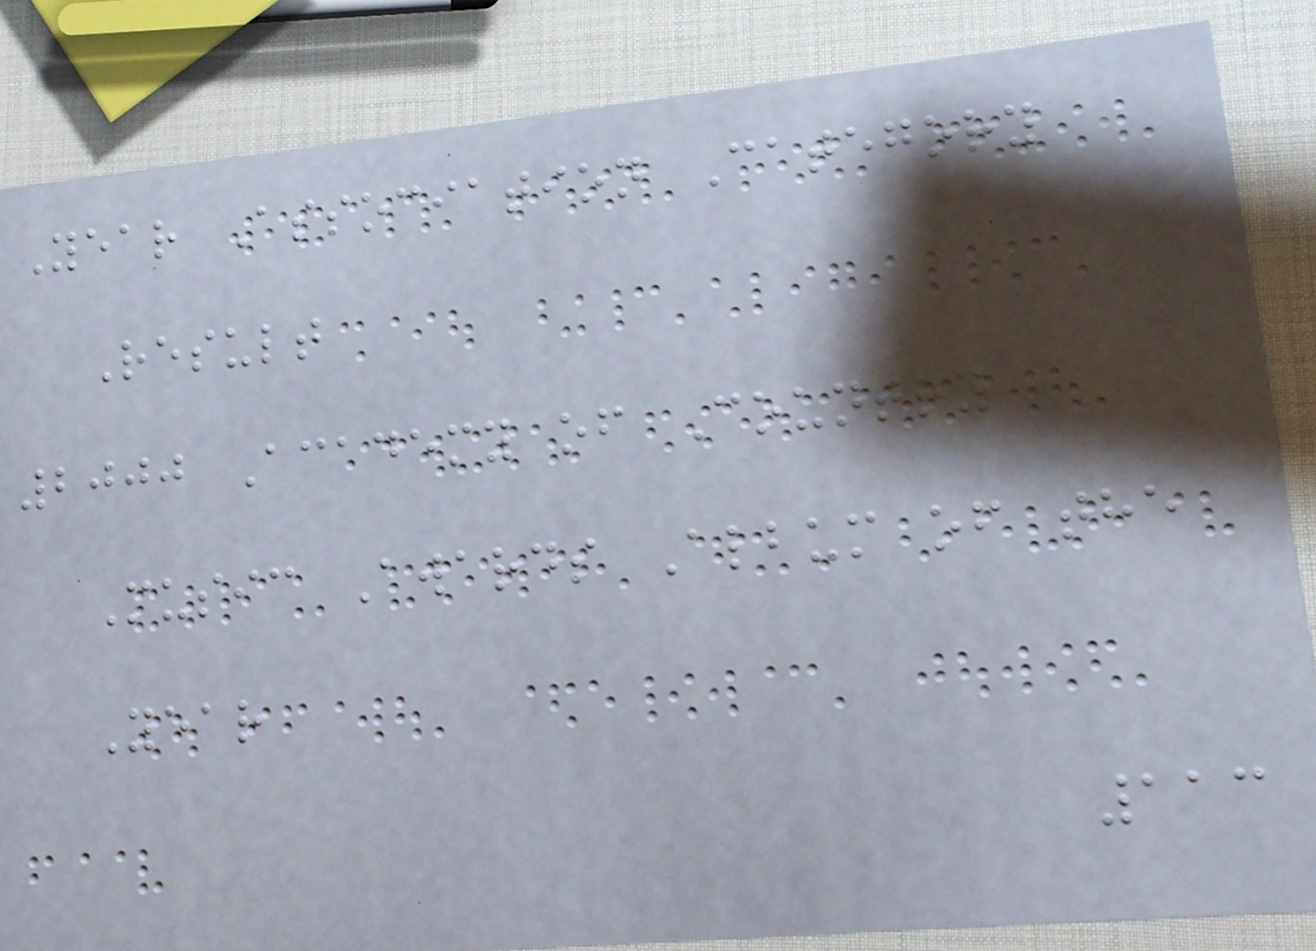Year Association Category
Result
2000 Academy of Country
Music Awards Album of the
Year
113
